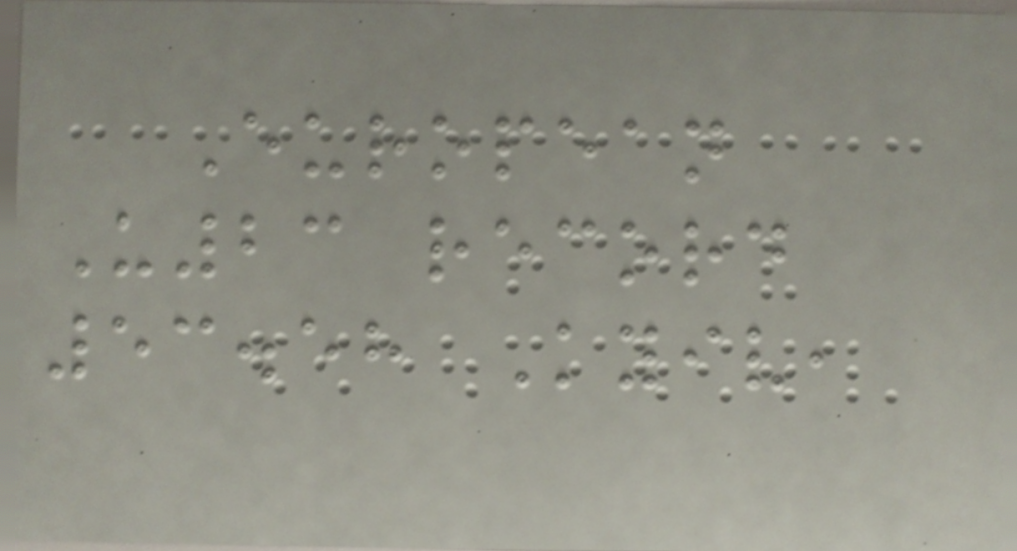European
U23 record
53.58 Kyiv,
